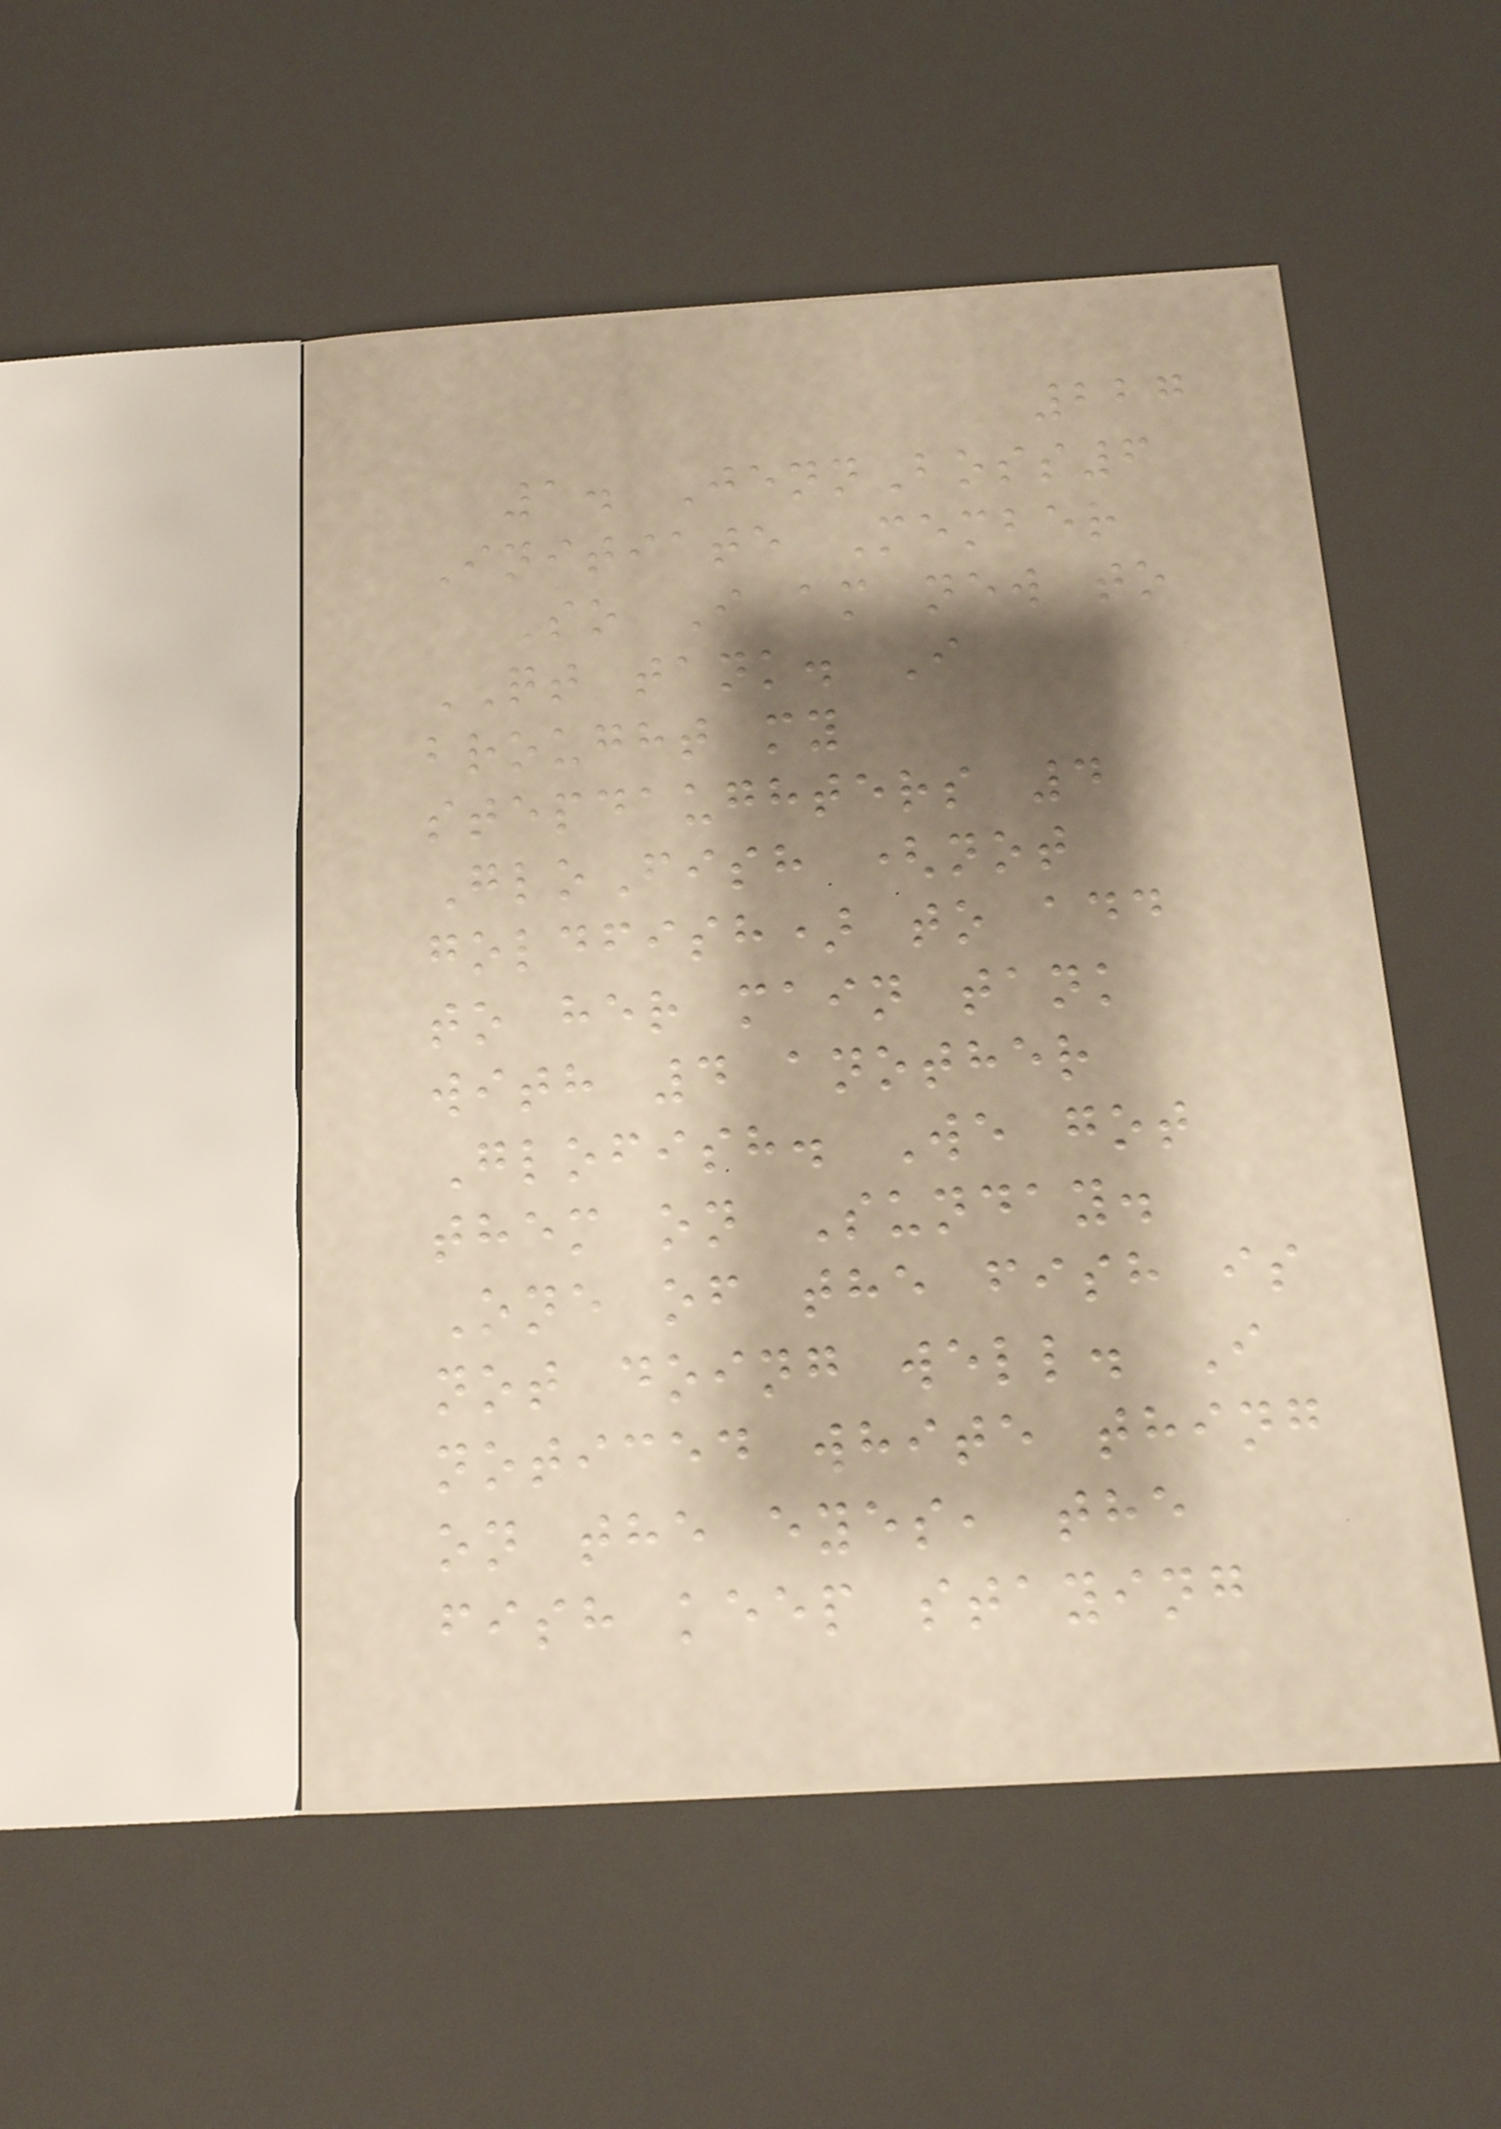227
1. JennBoss6
Initiate Member
So I am new to
QT tank. I
brought my
stepdaughters 4
GloFish (not
goldfish) to add
to her main tank
with 4 another
Glofish. We got
them on Sunday.
One of the fish is
not doing well. I
noticed white thing
on the eyes, the
fish keep staying
